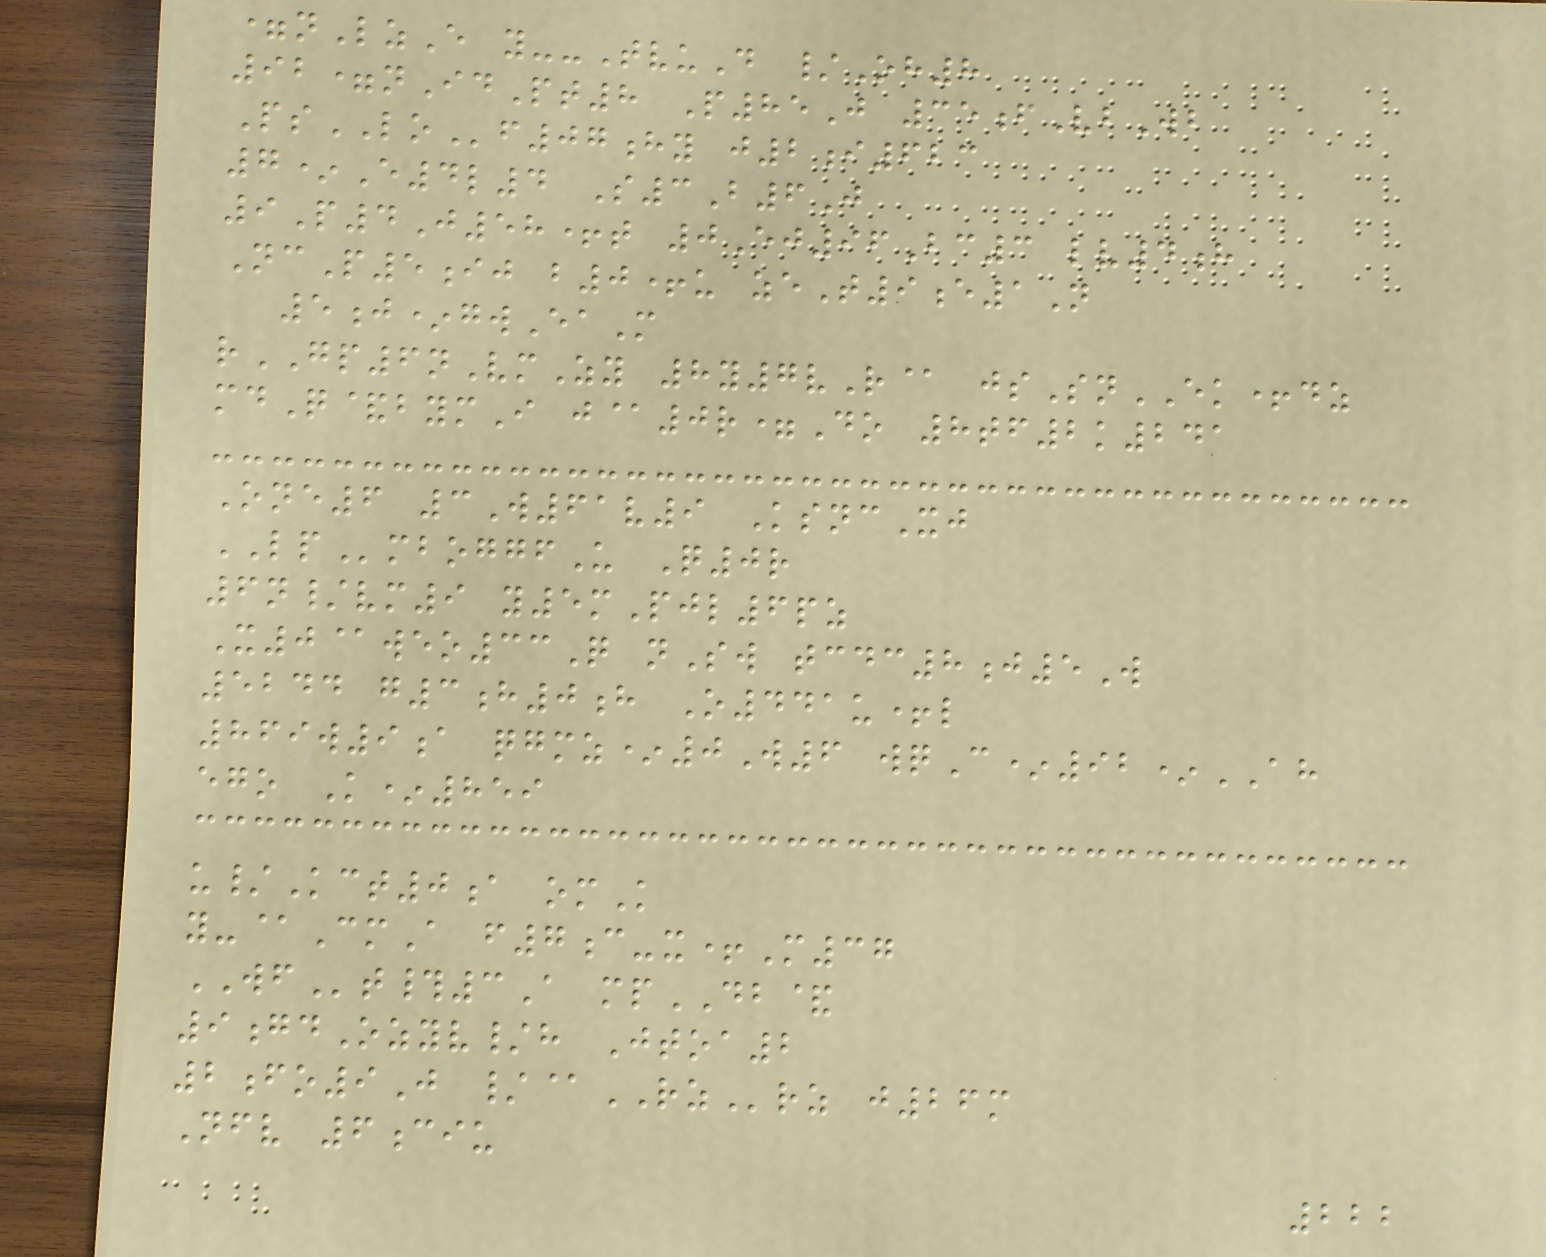=nLzE y--TvuD /Oh8
92=nIdPt8 P85J 35fVbWb
PsLOf07hy j2i623
7*E4l4 S3B6J
9P4J58+t 0Ej96Bc3 lv4h
NcP5ij b0+u zeT9e1N
5j*gwEaM
rGP6nVmZy 8y7vR@ jsSnEK+dz
mdQ&bymI j@0r=Do 8tf2k241
One6 3W61v9 KsncXj
LPmboggfU Q0r
6n/vm9 y5mPjl6pz
X0@weo33Q nSw tcdc8j5W
5244 g3h0h O441u+l
869w9a qgmz*0W6 wqC*92*AH
ego K*859
u/Kct0a omK
y-@CmA f7c-x+M37
WFt#3A mpDB&
9gdOzyv/h Jtoa2
2fo9J /@RZrz j26m
Nfv 6ciu
222
